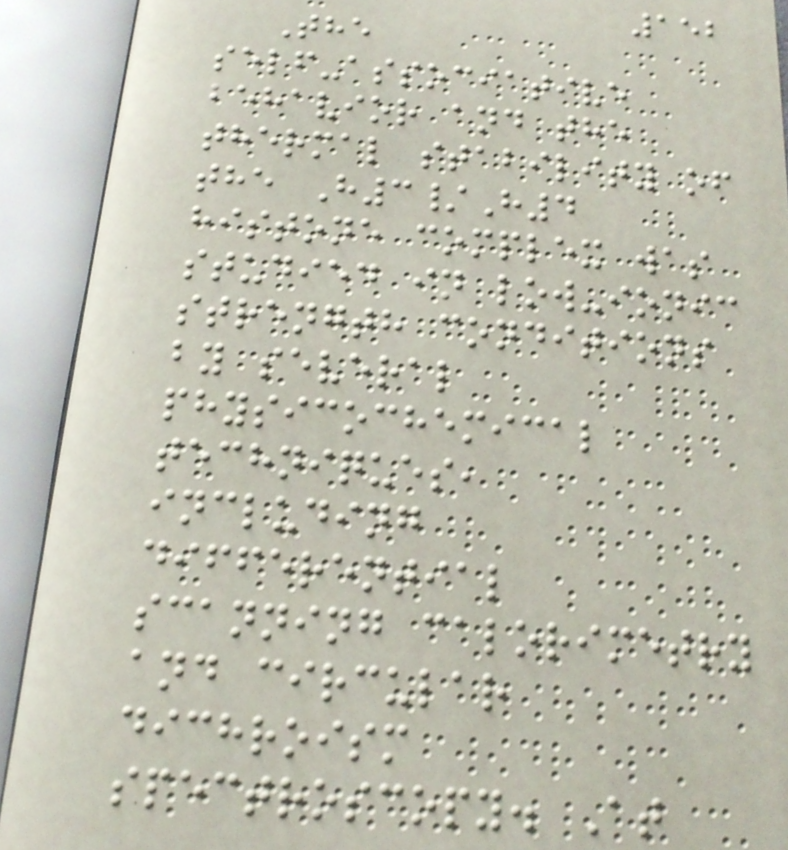152
The
self-associative
behavior and the
thermal stability of
the H3/H4
histone complex was
studied in low-ionic
strength conditions
by several
physicochemical
techniques,
including
differential
scanning calorimetry
and circular
dichroism
spectroscopy. At
